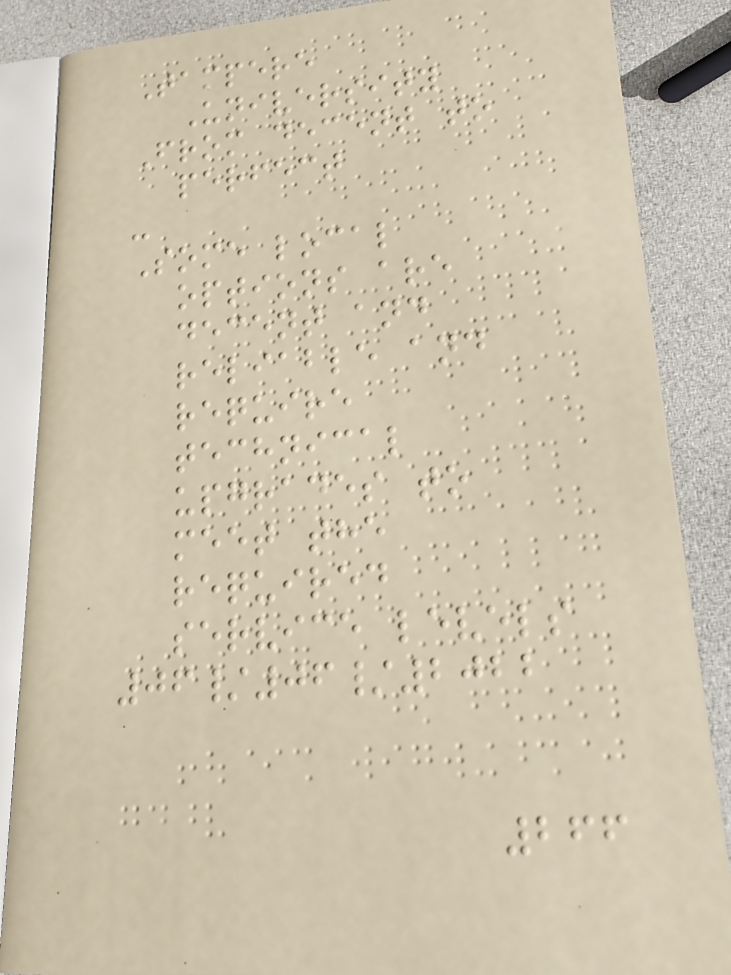Tampere
University
From decent to
perfect
-
Some local
options are
decent and
reliable and
require
technical
upgrades to
meet the
required
service levels
06/06/2022
266
